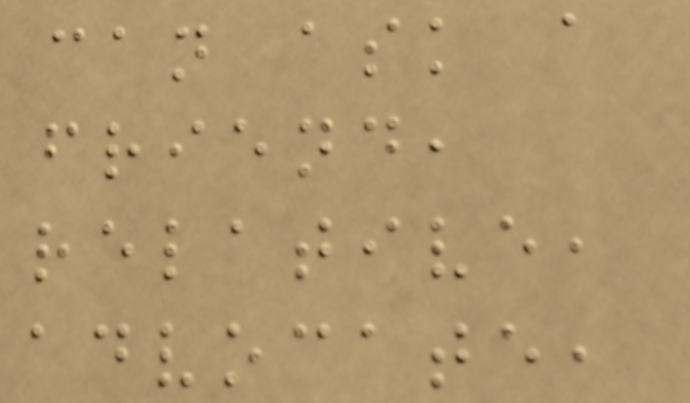can ask a
friend,
relative,
advocate,
